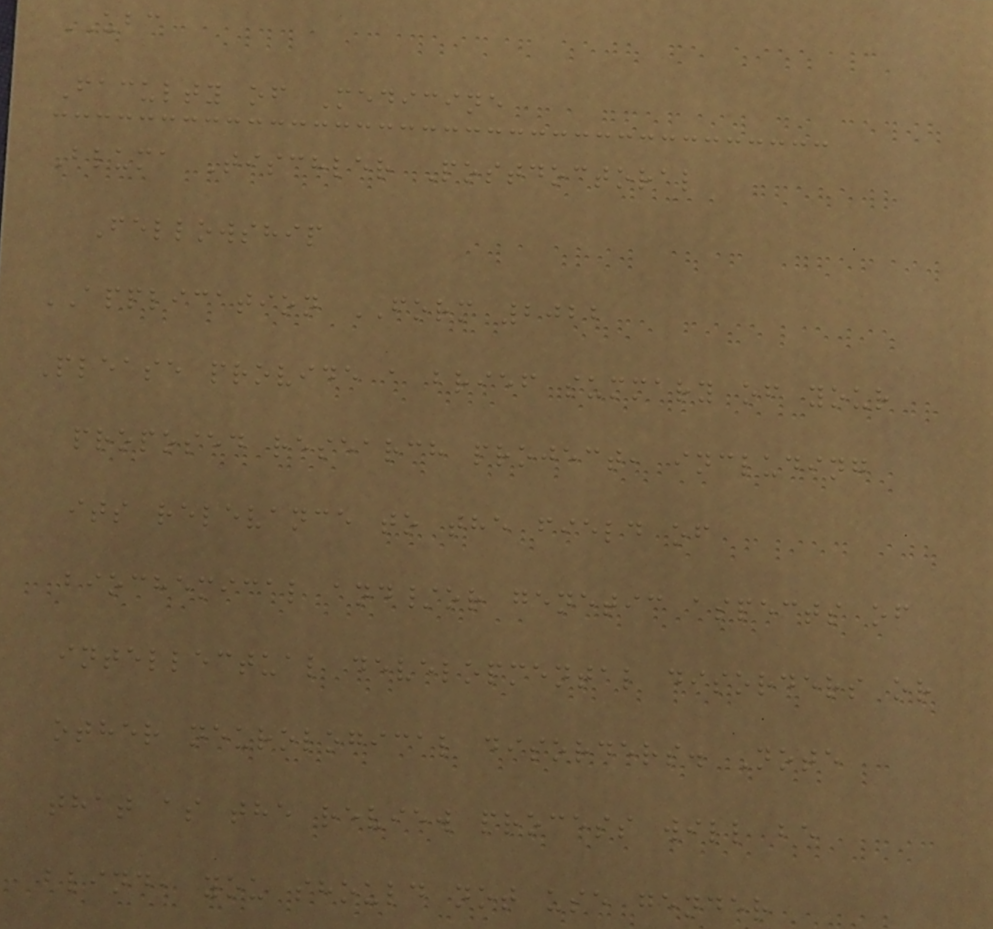UBC
Faculty of Medicine
Bluma Tischler Postdoctoral
Fellowship
APPLICATION FORM 2022
Please provide a brief summary of your
proposed research project, including
its relevance to the field of
biochemical and/or genetic aspects of
intellectual developmental disorders or
other neurological disorders. Note
that as the review process will be
blind, you should not use gender
